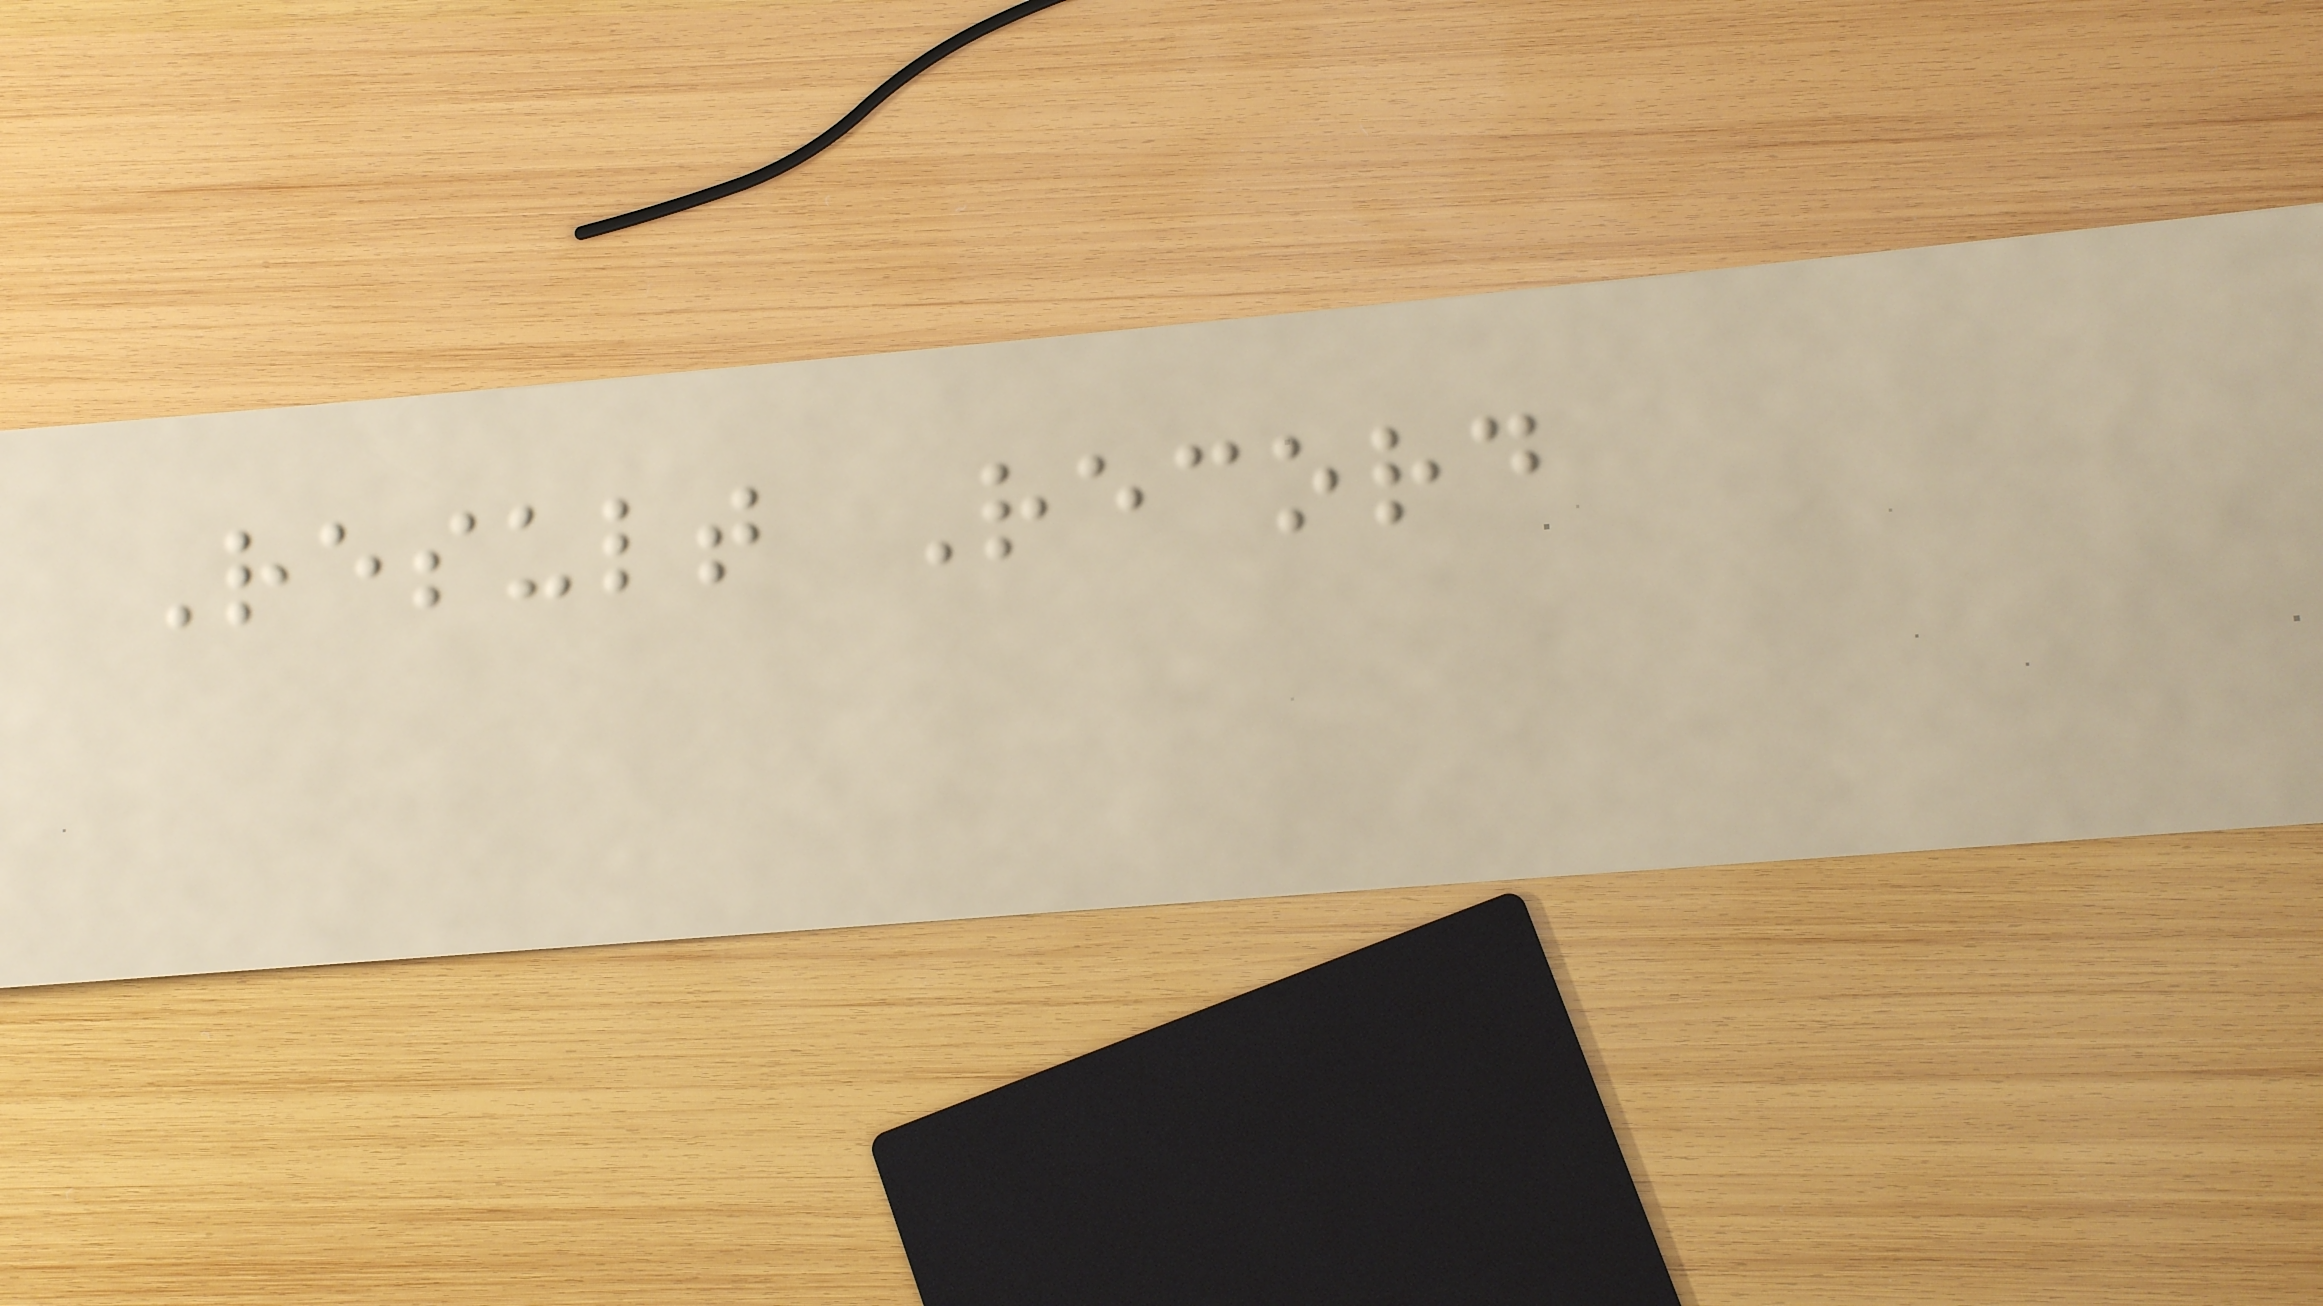Result Record
